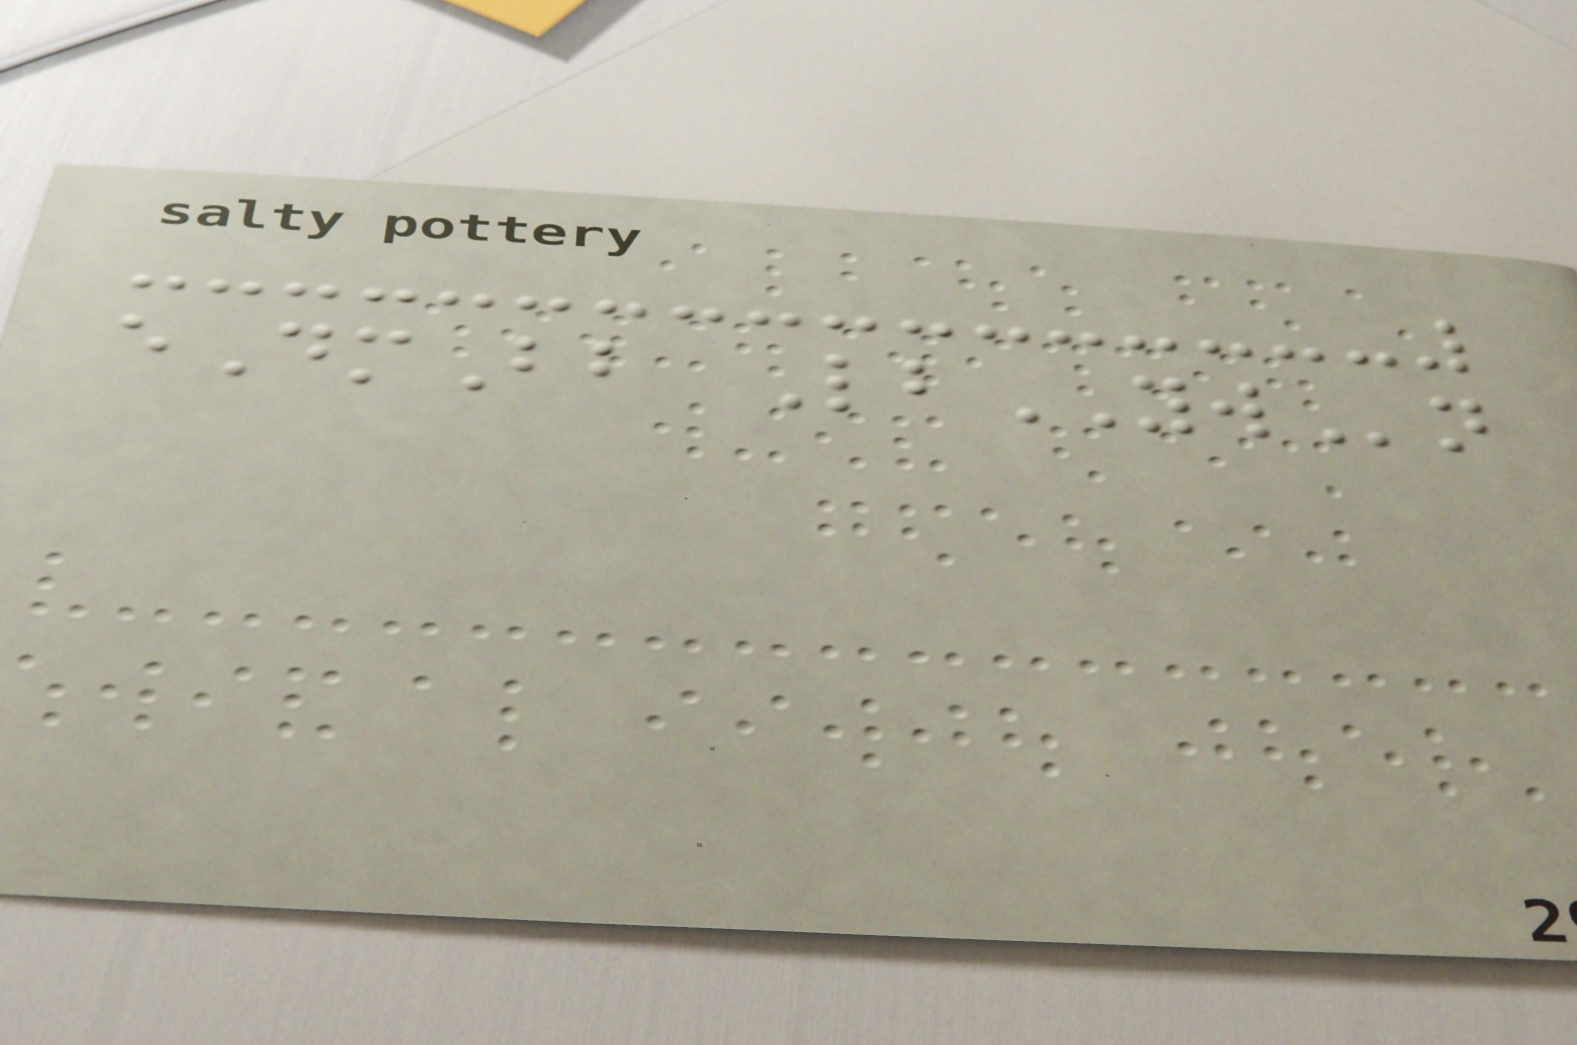eDmBb LbYWn
